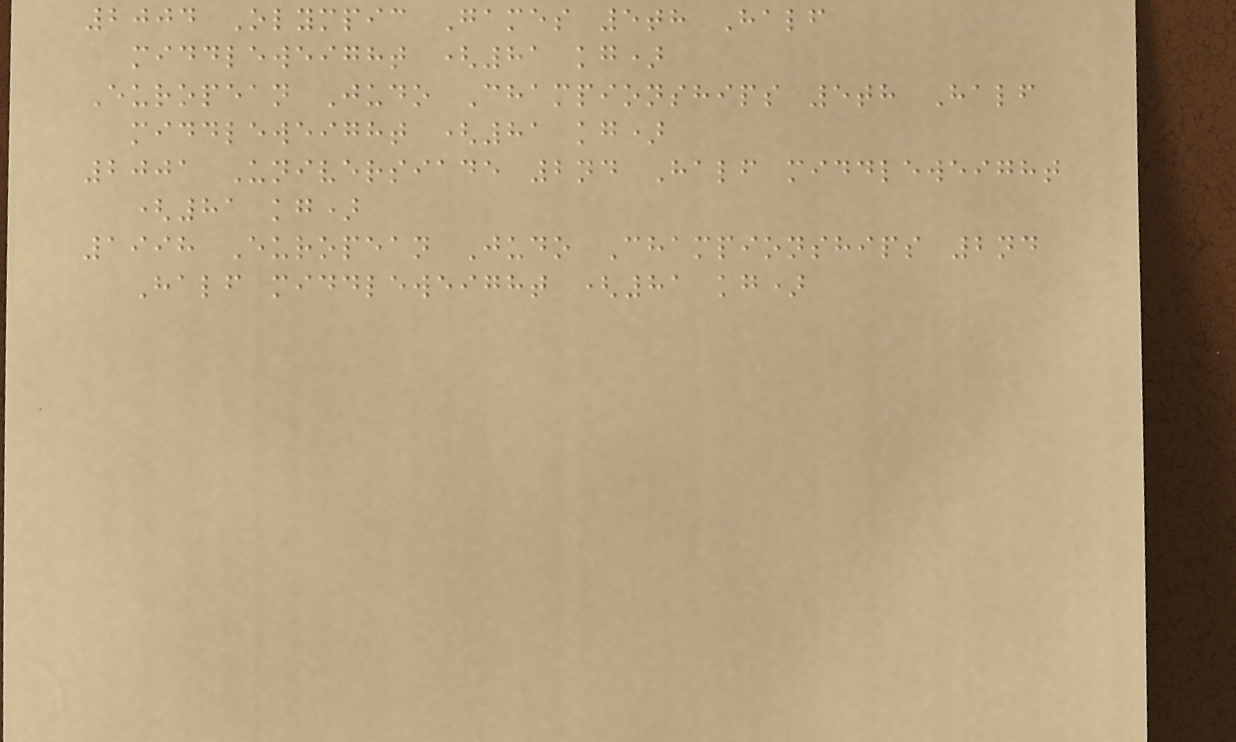2004 Olympic Games 5th Half
middleweight (81 kg)
European Judo Championships 5th Half
middleweight (81 kg)
2001 Universiade 2nd Half middleweight
(81 kg)
1998 European Judo Championships 2nd
Half middleweight (81 kg)
